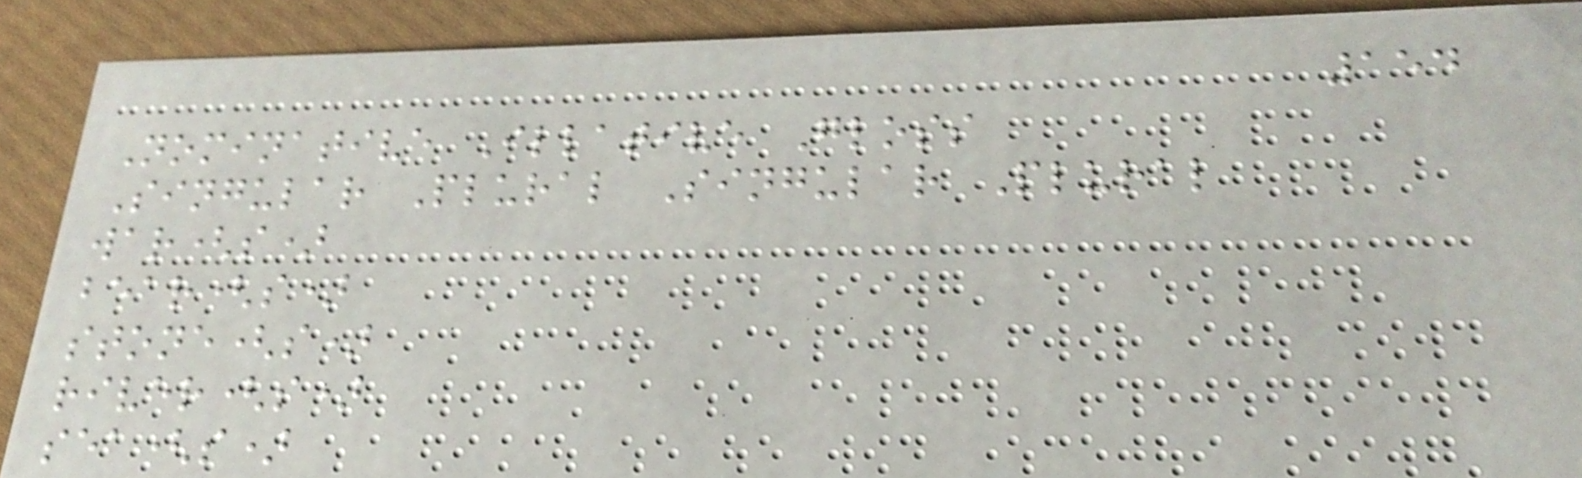154
Nominative Illative Gloss
Singular Plural Singular Plural
war(s)
bear(s)
stone(s)
river(s)
sea(s)
